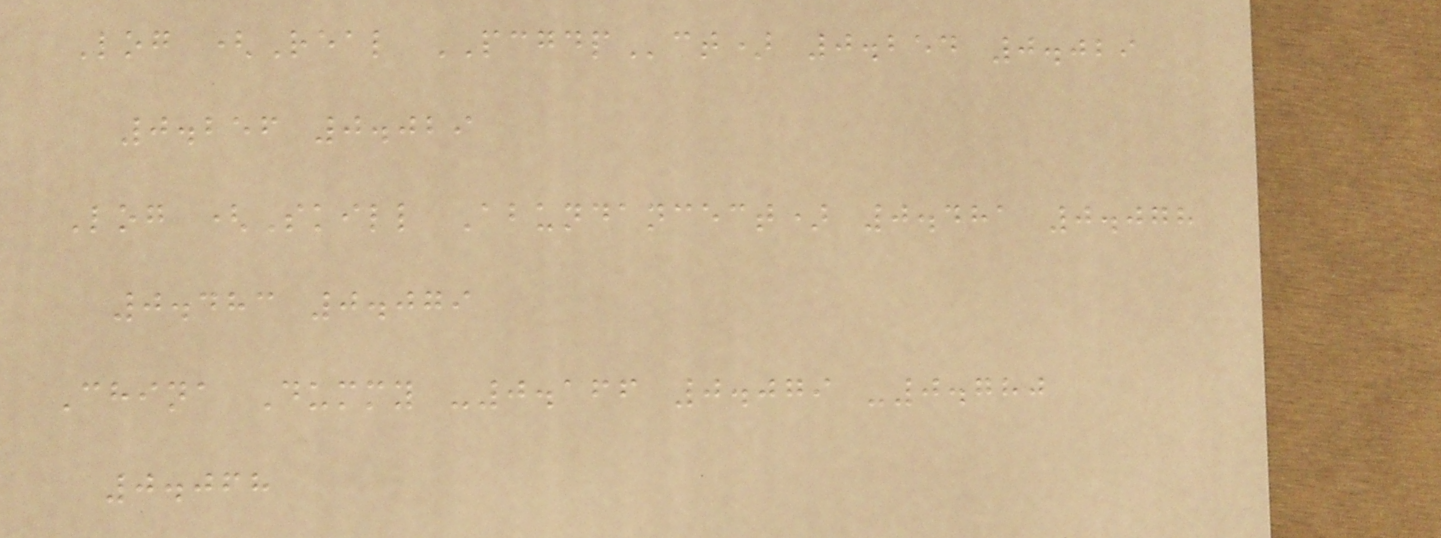Log (Real PCGDPct) 0.254 0.029
0.256 0.029
Log (Skill Abundancect) 0.481 0.078
0.483 0.079
China Dummy -0.166 0.079 -0.780
0.068
